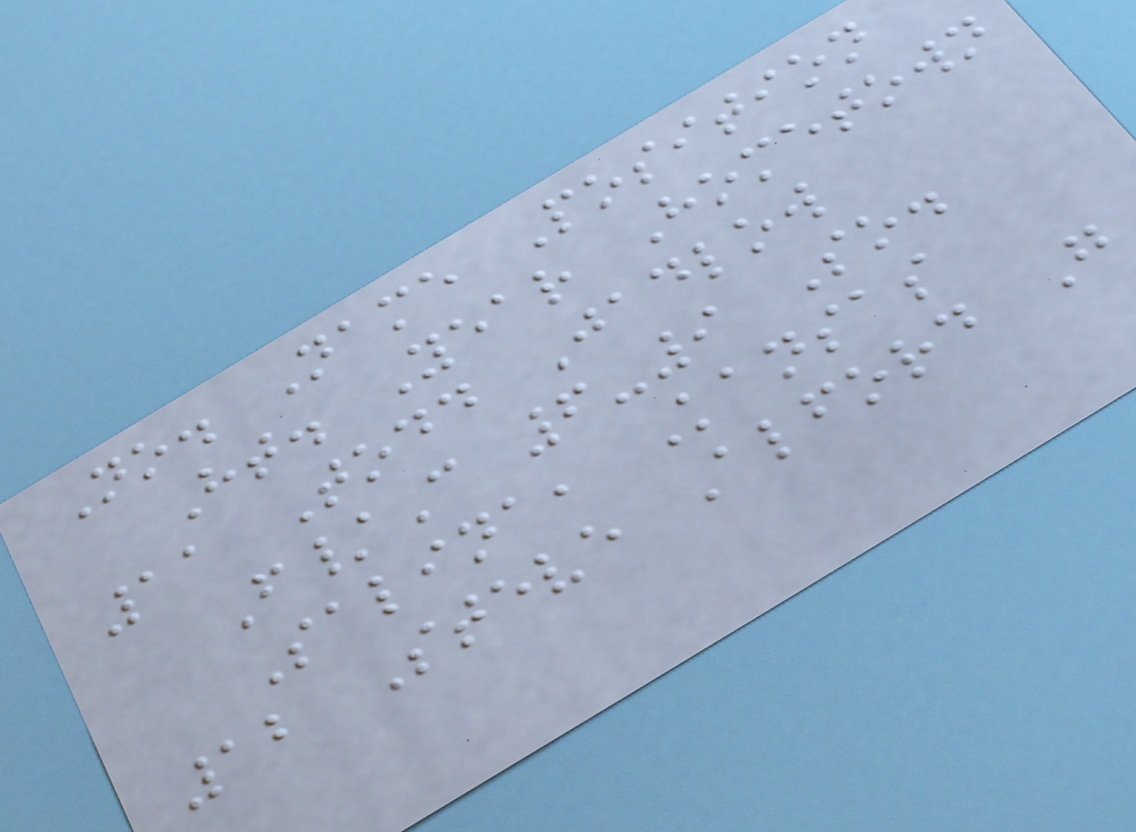No. Name Position
Ht. Year Hometown
11 Todd Jadlow
F/C 6-9 So.
Salina, Kansas
12 Steve Alford G
